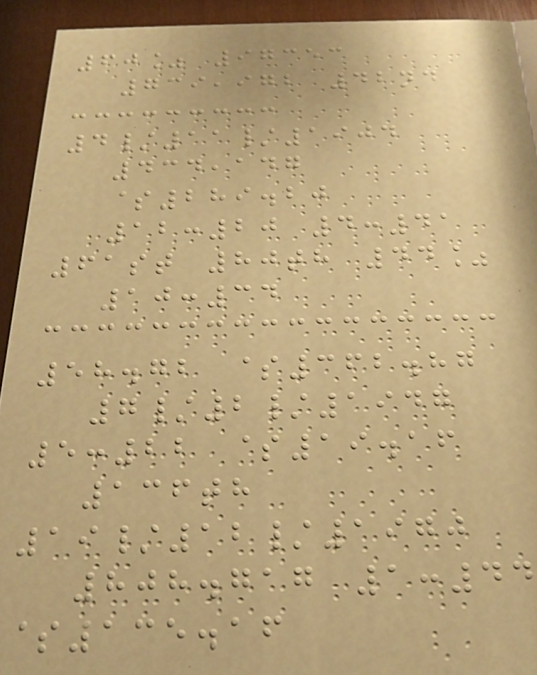60% 97353
739,972 42nd
4/11/1904
434,147
$289.20
12:20 4:41
61st 80th 44%
10:34
58.72 $362.87
7/2/1947
5:22 $19.16
136th
19/12/1970
808.717 1:44
$135.16
